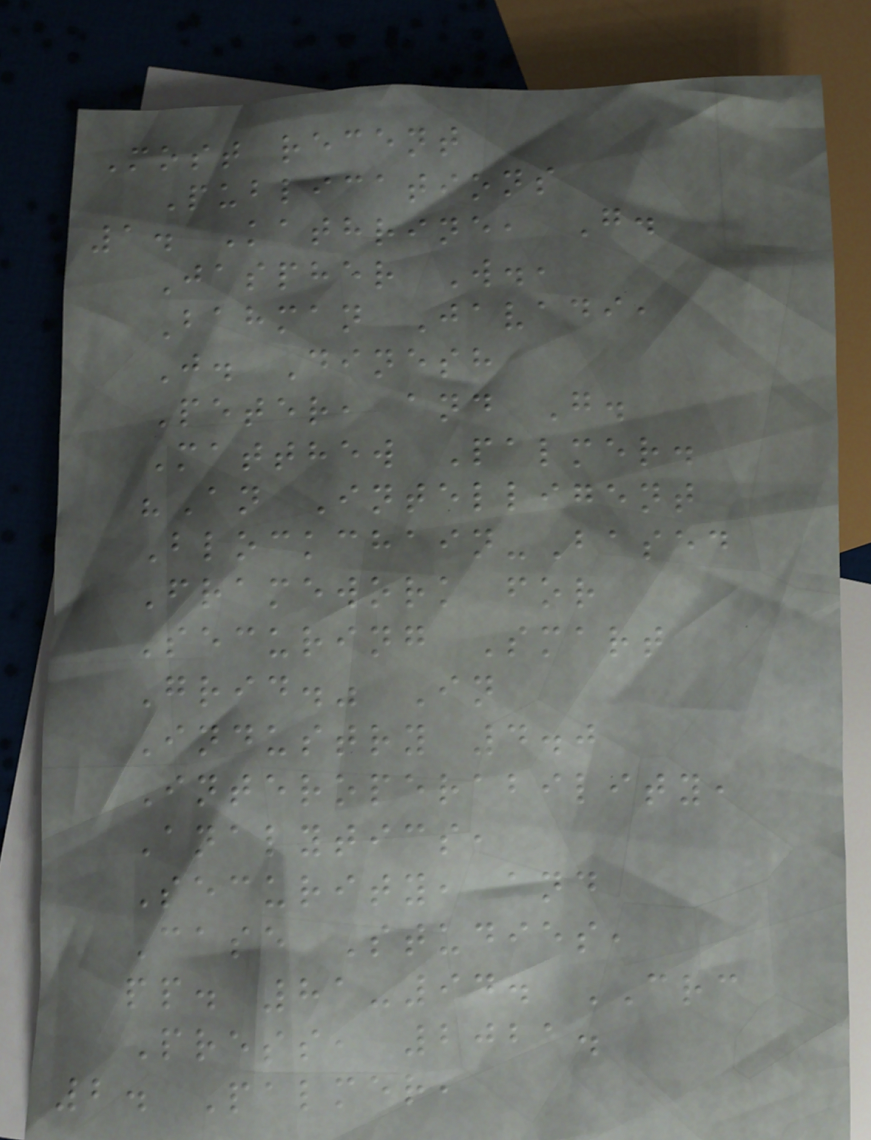Most recent
Publications
1. Kathrine, G.
Jaspher W.,
Bahman Javadi,
J. Dinesh
Peter, and G.
Matthew Palmer.
"An Intelligent
Blockchain-Based
Framework for
Securing Smart
Grid." In
Industry 4.0
Interoperability,
Analytics,
Security, and
Case Studies,
pp. 81-94. CRC
Press, 2021.
2. Palmer,
